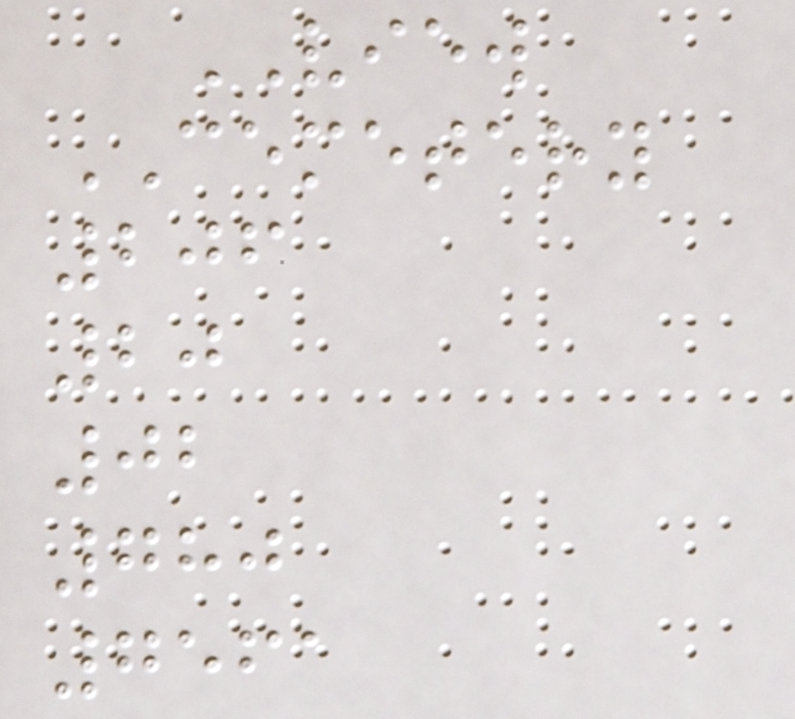VIEW
CEMETERY
206
20
02
780
7561
